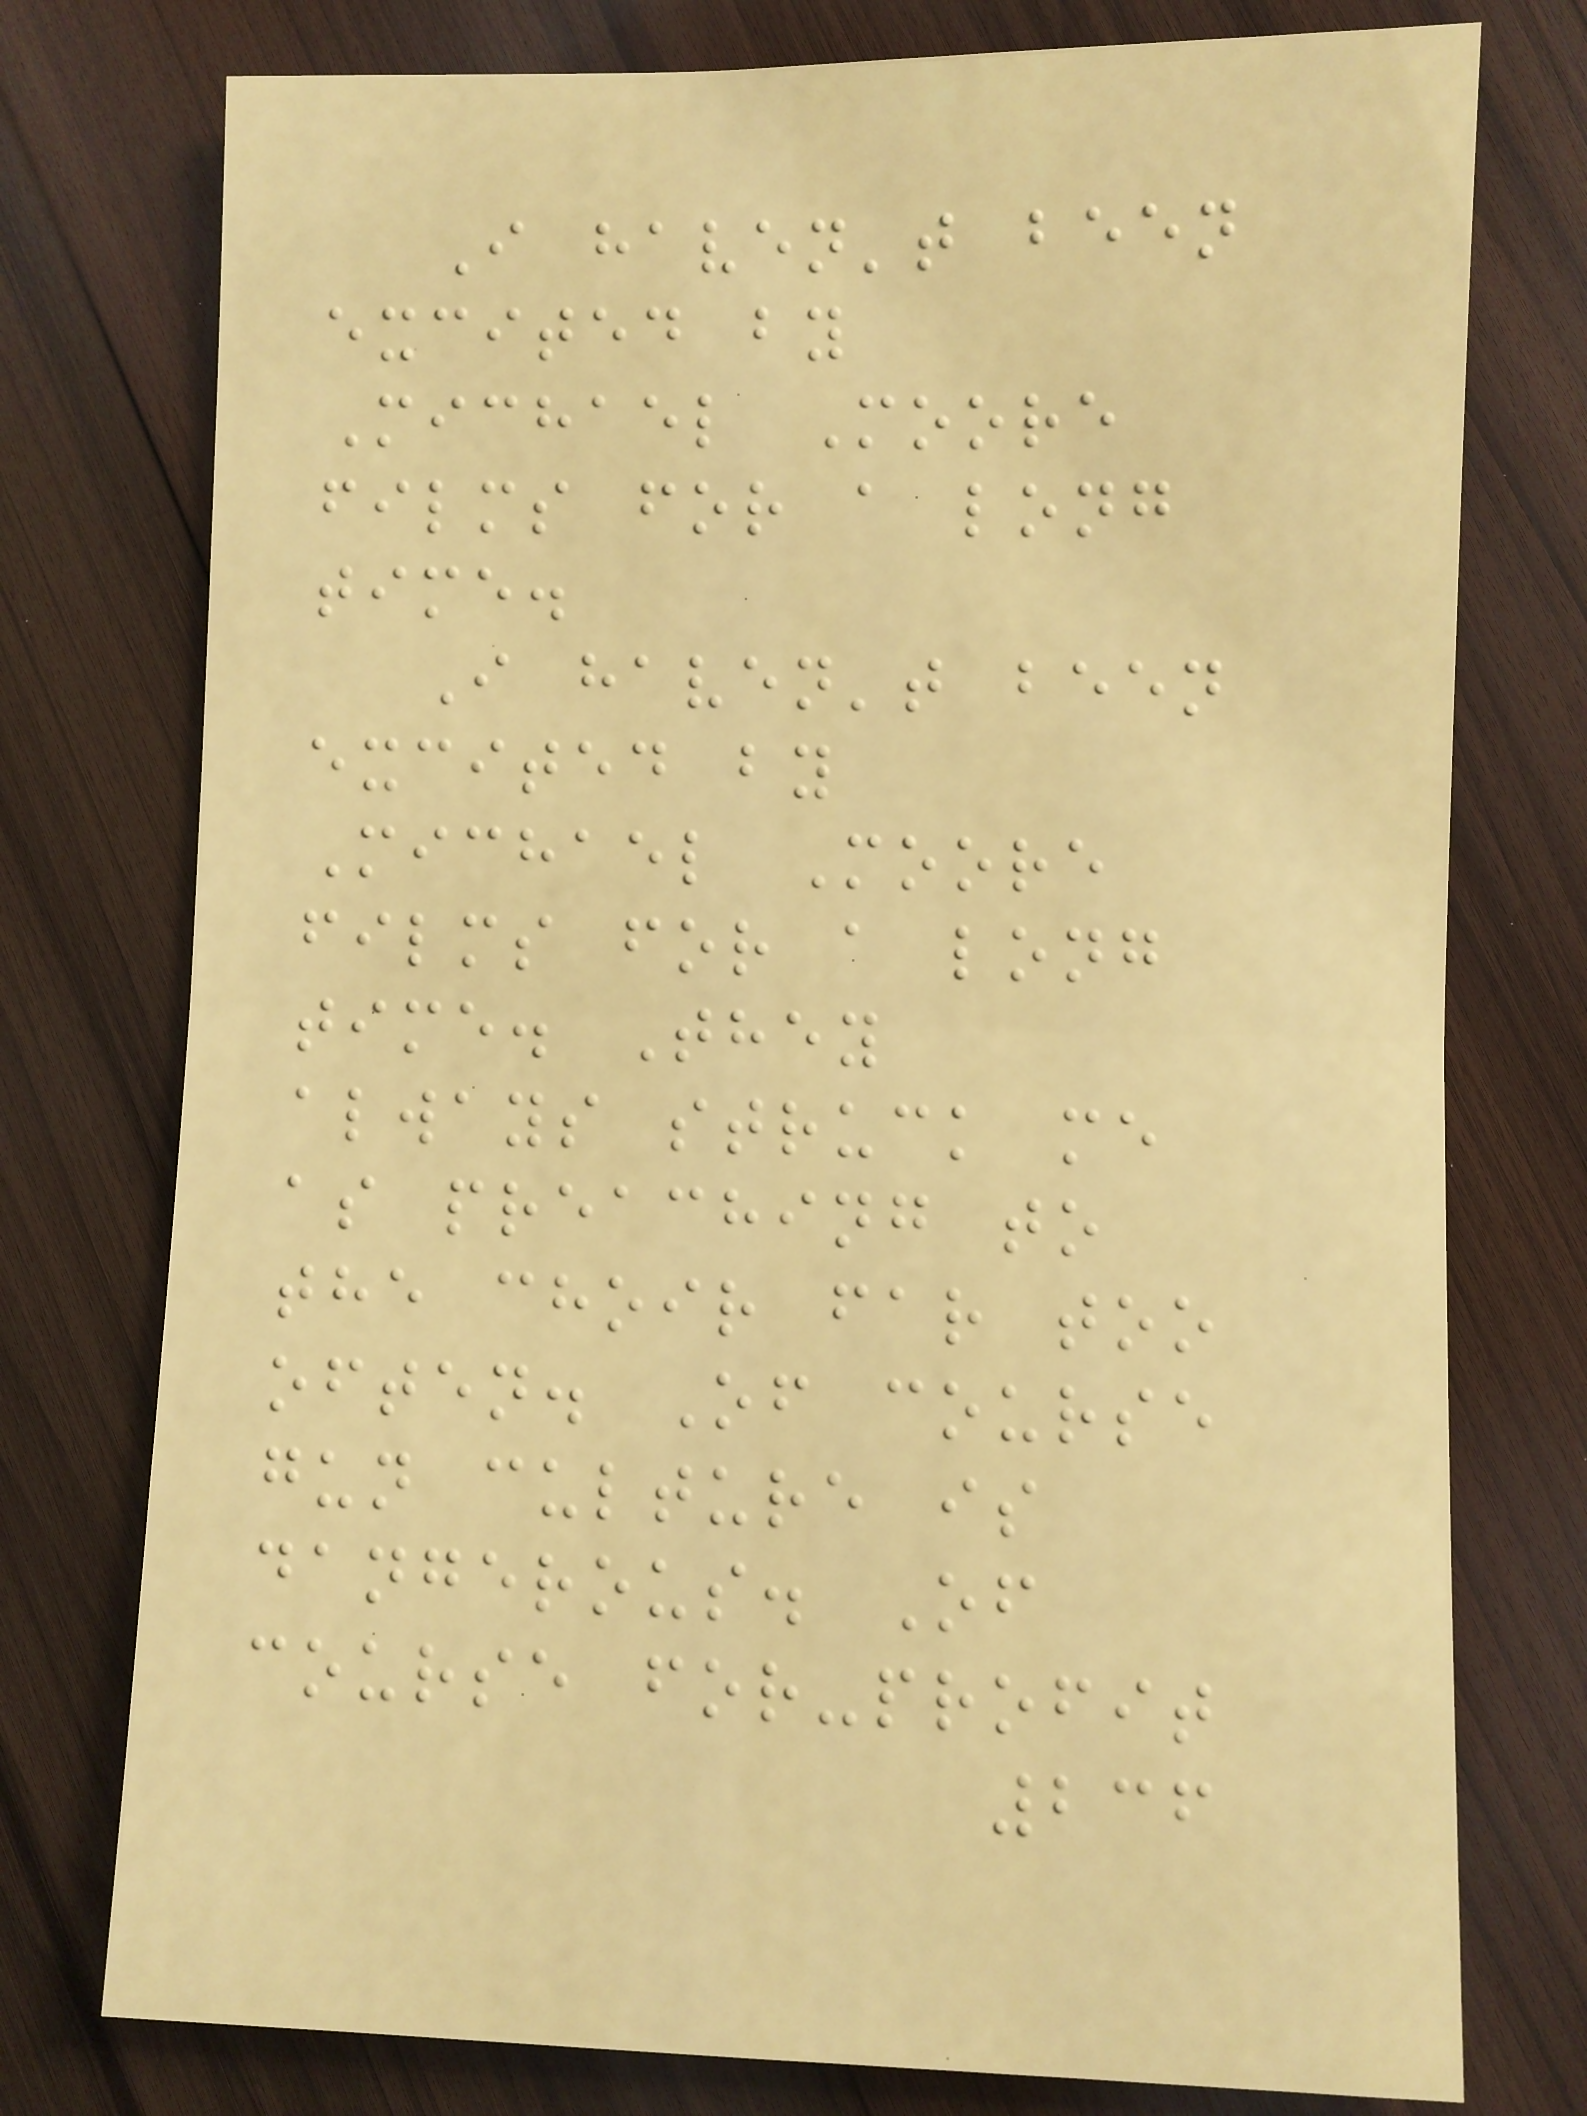I haven't been
excited by
Michael Moore
films for a long
time.
I haven't been
excited by
Michael Moore
films for a long
time. They
always struck me
as preaching to
the choir far too
often. Of course
gun culture is
dangerous. Of
course for-profit
236
